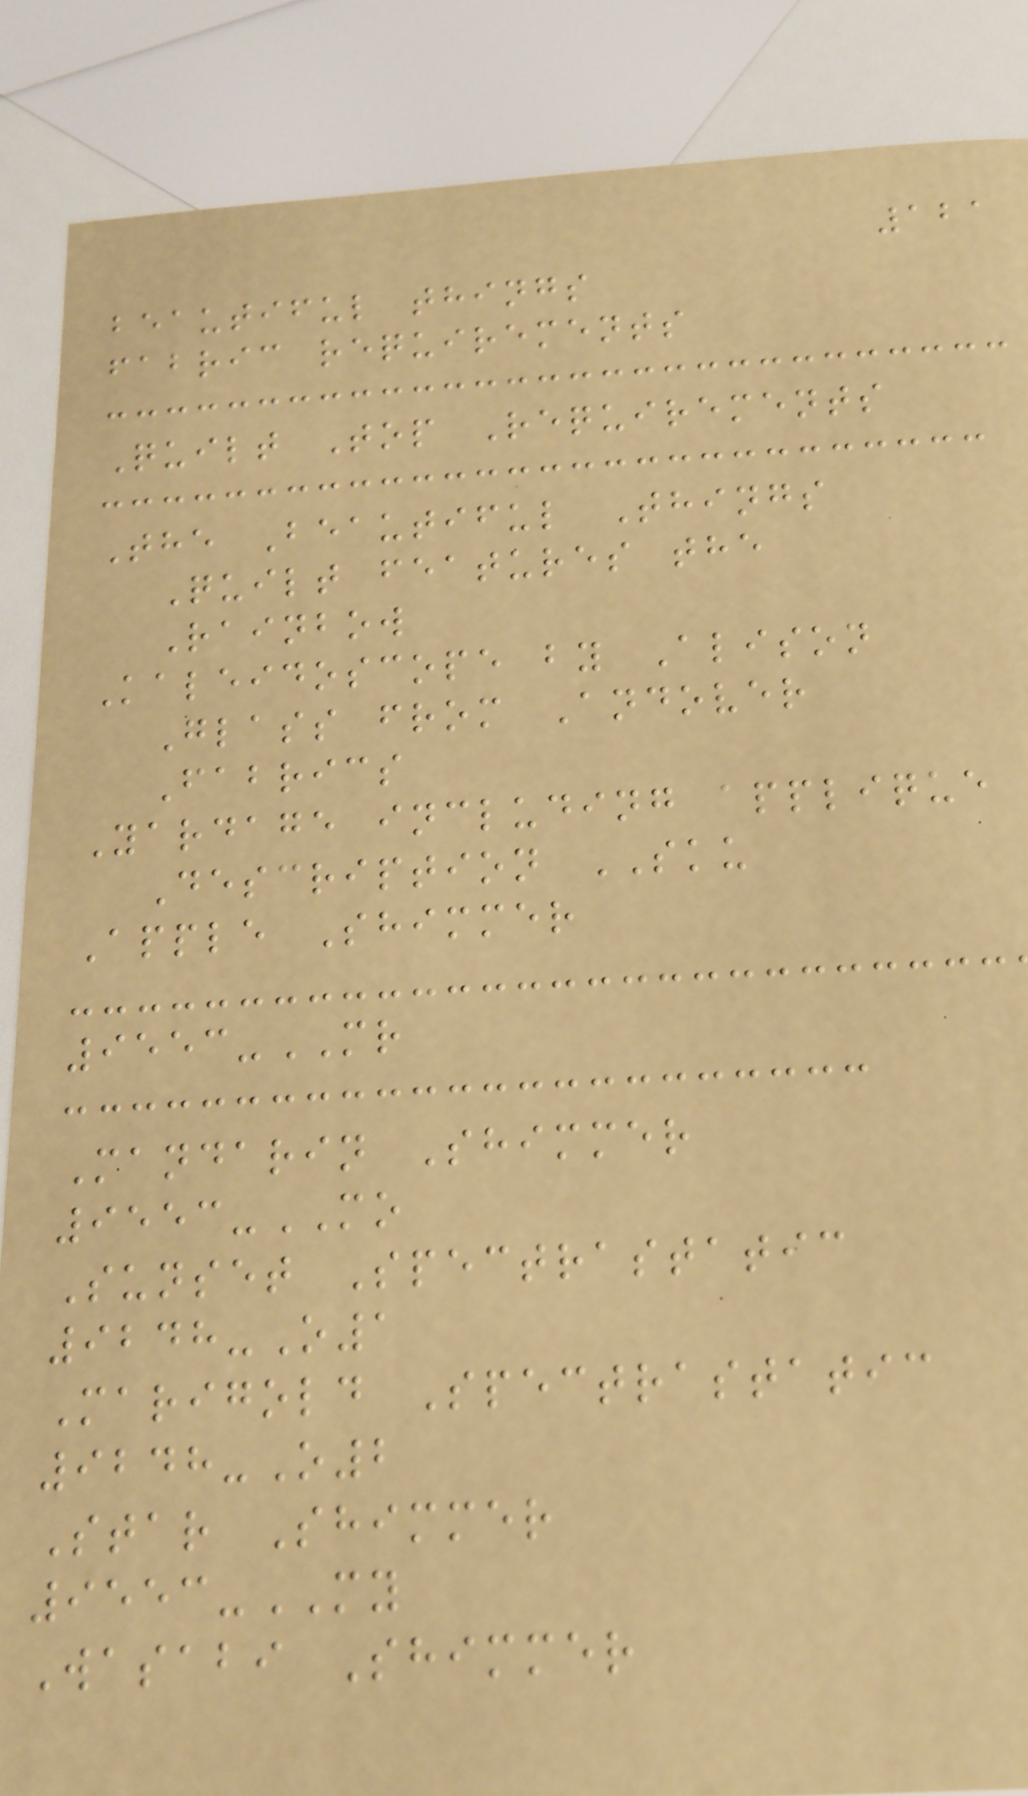121
beautiful things
fabric requirements
Quilt Top Requirements
The Beautiful Things
Quilt features the
Rainbow
Kaleidoscope by Alison
Glass from Andover
Fabrics
Yardage including applique
Description SKU
Apple Shimmer
9553-MR
Mandarin Shimmer
9553-MO
Sunset Spectrastatic
9248-O1
Marigold Spectrastatic
9248-O2
Star Shimmer
9553-MY
Wasabi Shimmer
